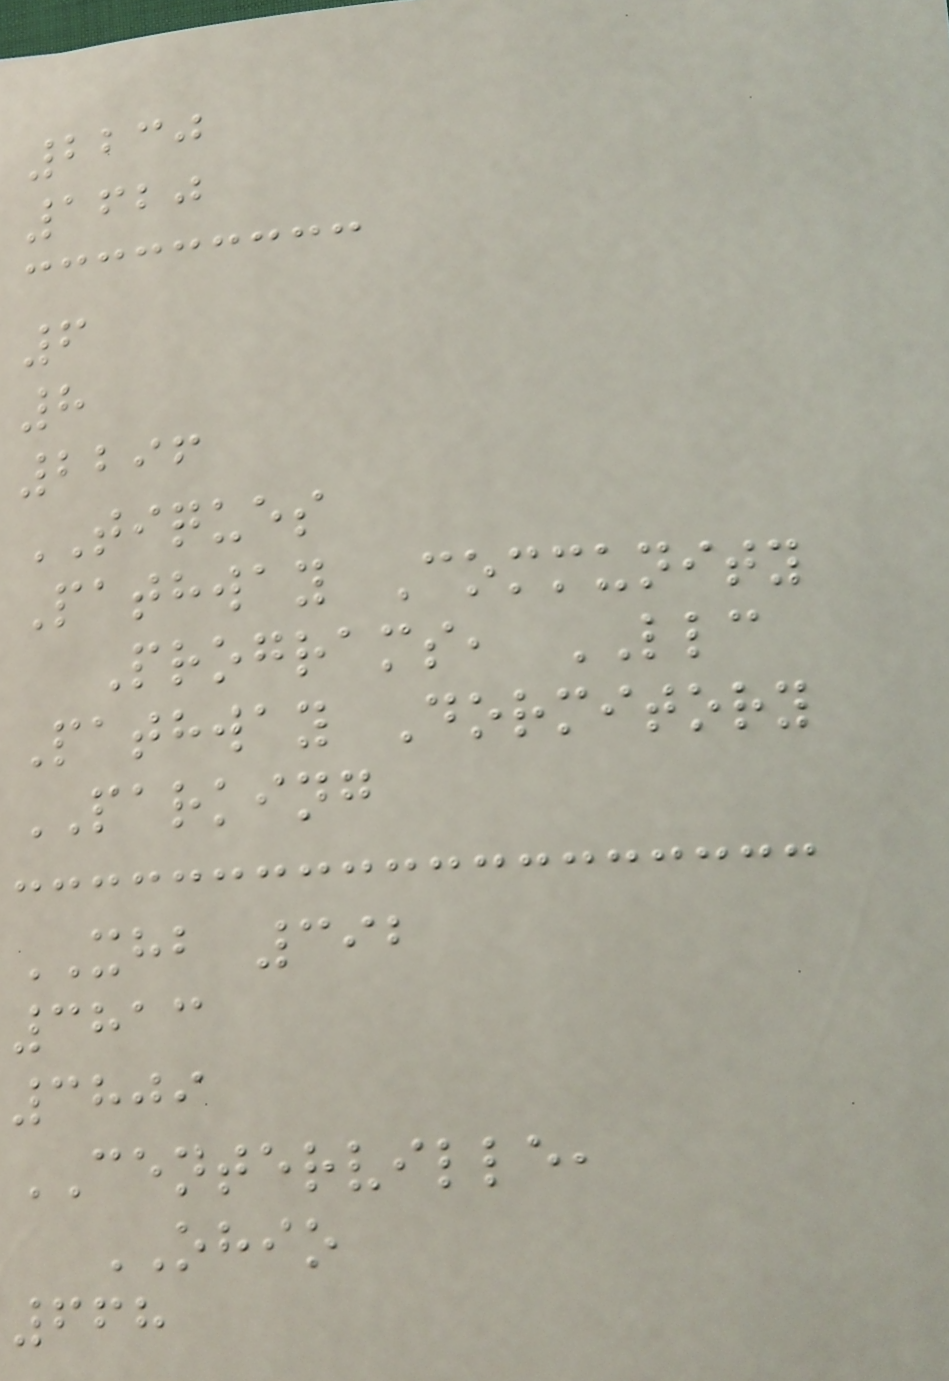2230
1620
6
8
2296
TIQUES
Pathway Community
Programs, LLC
Pathway Dormitory
PARKING
XHB 392
3813
3809
CENTERVILLE,
OHIO
668
